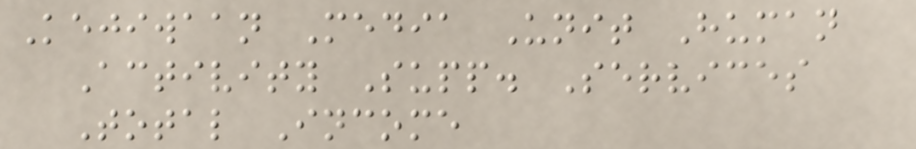Kejiwaan Media Unit Human
Activity Supp. Services
Total Income
